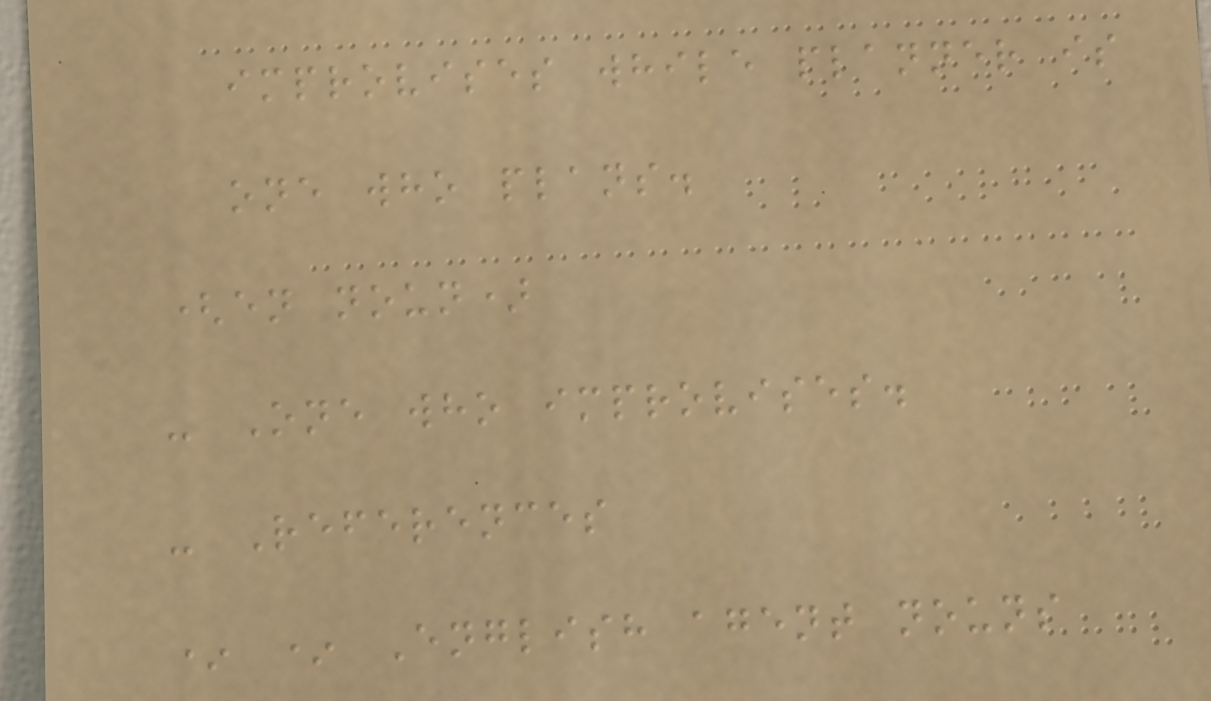improvises while planner is
one who plans.
(en noun)
- One who improvises.
- References
* * English agent nouns
